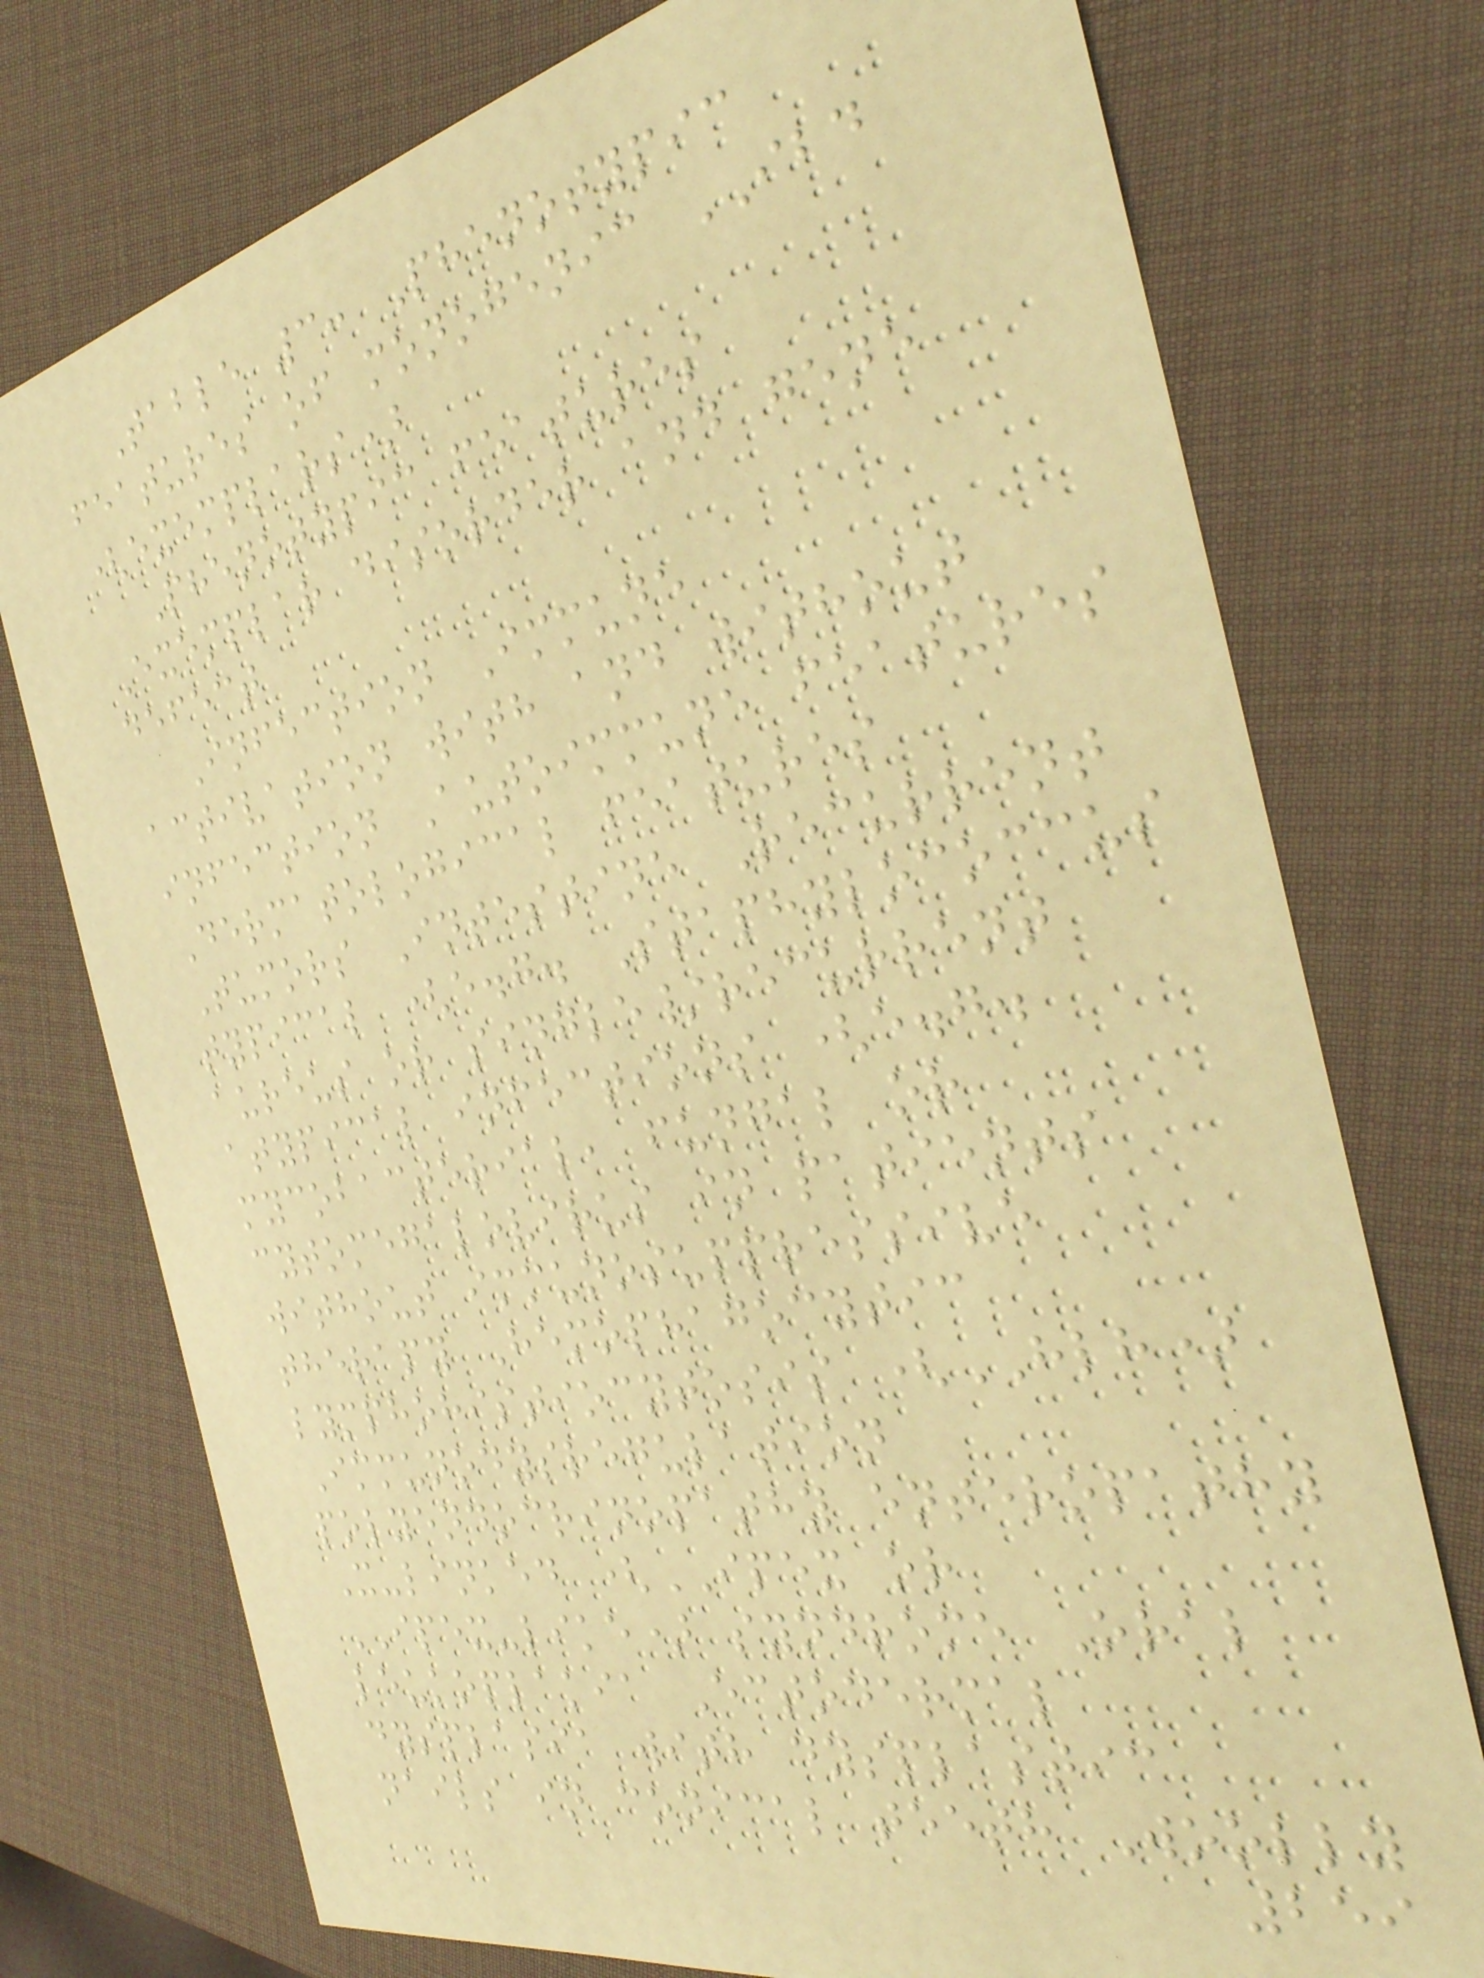Table 3: Phenotypic
features of monogenic IBD
(exemplars)
Phenotypic features
Exemplar disorder and gene
defect
Infection Immune
activation with and without
infection Autoimmune features
Dermatological features
Tumors Intestine Recurrent
typical (e.g. Staphylococcus
aureus or single/recurrent
atypical infections (e.g.
mycobacterial, fungal or
cytomegalovirus in patients
without immunosuppressive
therapy Hemophagocytic
lymphohistiocytosis (HLH)
Immunodysregulation
polyendocrinopathy enteropathy
X-linked (IPEX or
IPEX-like) syndrome Oral
leukoplakia Ectodermal
dysplasia with dysplastic
nails in conical teeth Woolly
259
